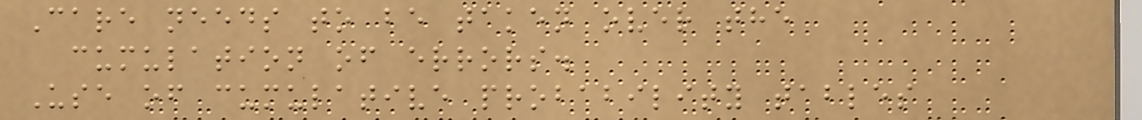Care needs to be taken over the
cumulation of errors.
Use of cumulative probability tables
